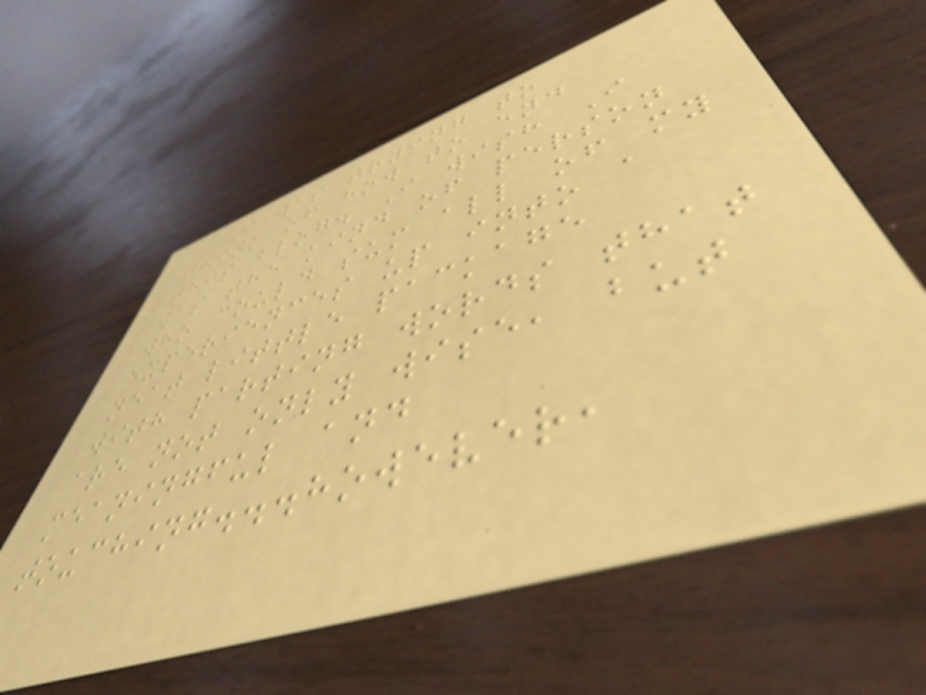I was trying to
think of how to end
this blog. I wish I
was the kind of person
who could sum all of my
experiences up into a
neat little package
with parting words that
are not only wise, but
meaningful and
touching...however,
